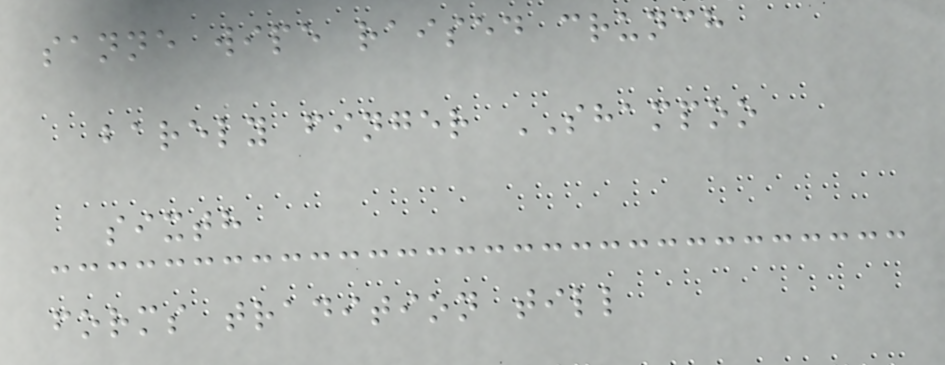sanne wipe raised crunch
barely finger SHAMPOO
sixth
forms tradition till
